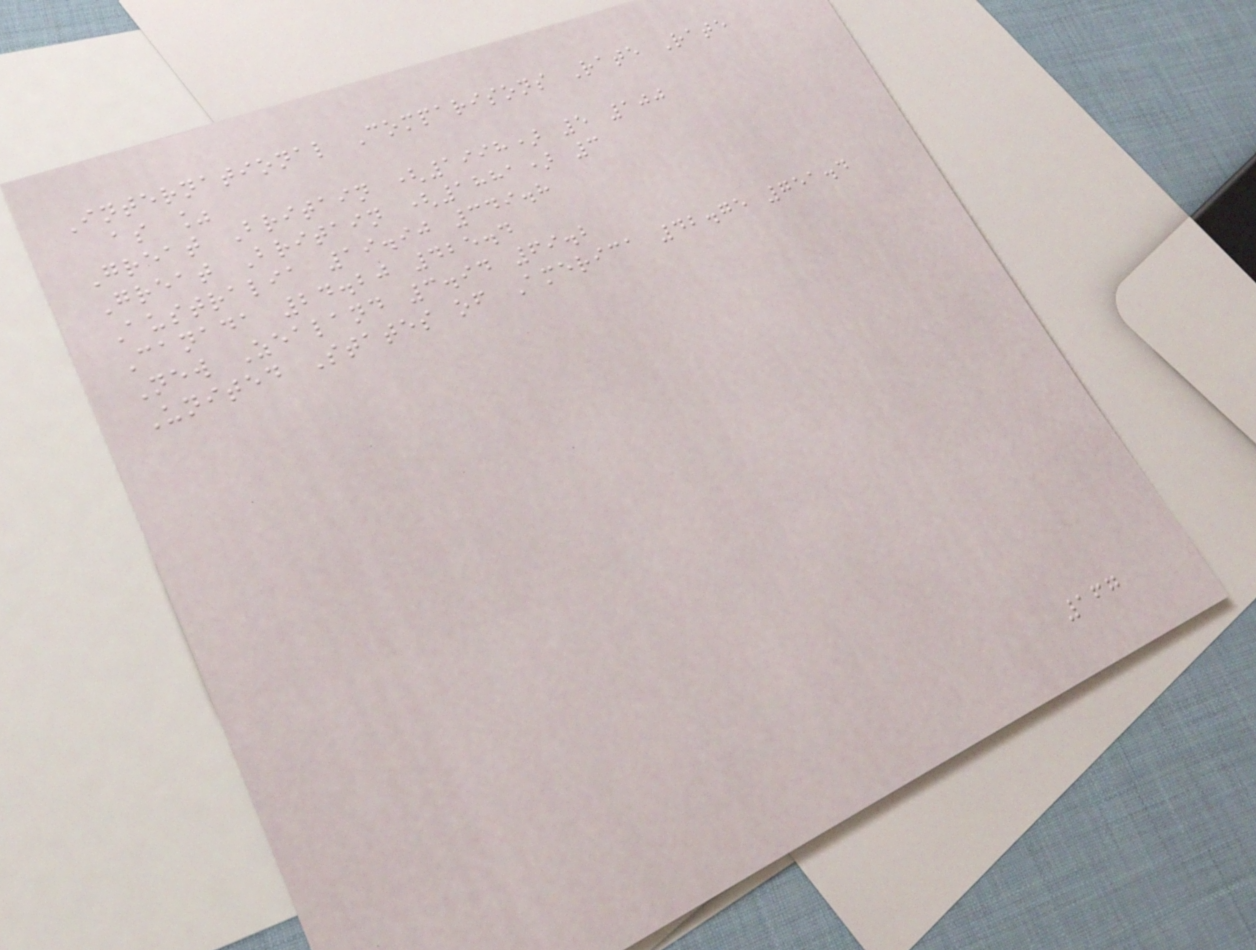International Comparisons Rate Rate
as %
Great Britain (1998) 5 100
Great Britain (1881) 3
Australia 19.90 349.8
Canada 24.20 425.4
New Zealand 3.94 69.2
United States of America 42.75 751.4
167
